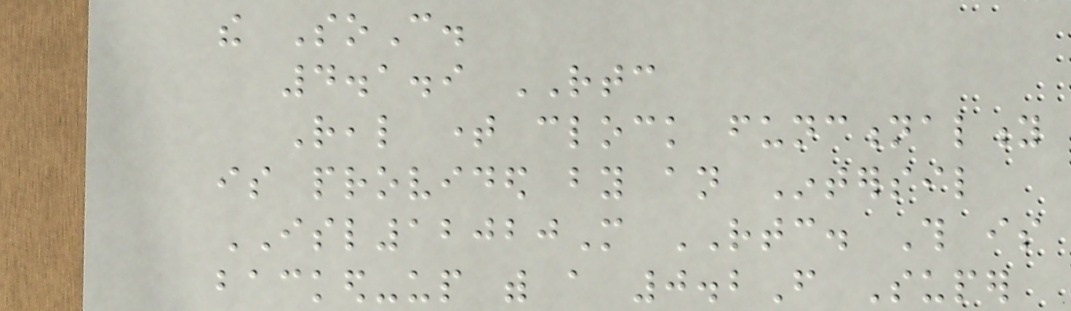the SoC.
4.1.9 RTC
Real time clock functionality
is provided by an Intersil
ISL12020M RTC. This is
backed-up with a 0.2F Super
